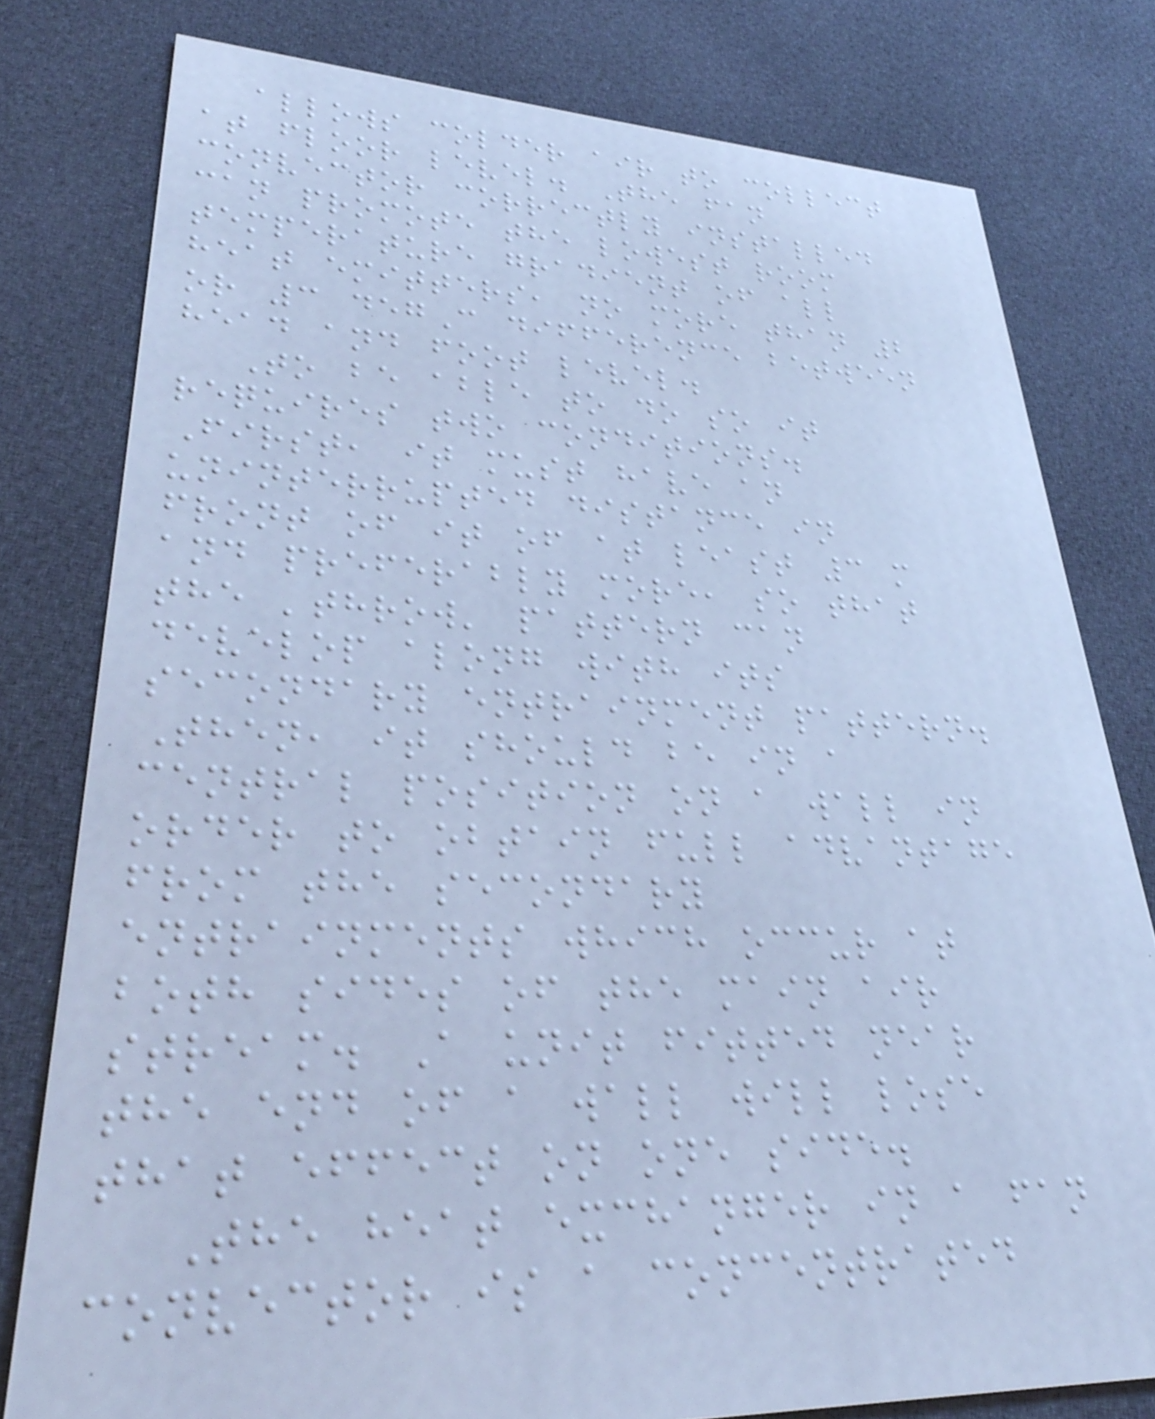allows colder air to collect
at floor level. The fan
convector correctly installed
can promote the lowest room
temperature gradient of all
heat emitters, no more than 2
or 3 degC difference between
head and foot level.
To be able to do so it
requires two conditions.
First, it must have an
uninterrupted distance in
front of it of at least 3 m
and preferably more, so that
the 'throw' pattern can
develop along with its
secondary entrainment pattern.
Then, it should be in a
central position on a wall in
order to obtain full advantage
from the secondary
entrainments which occur at
both sides of the main air
stream. A unit fitted near
the end of a wall will lose
that effect on one side.
The heat exchanger in a fan
convector is a concentrated
